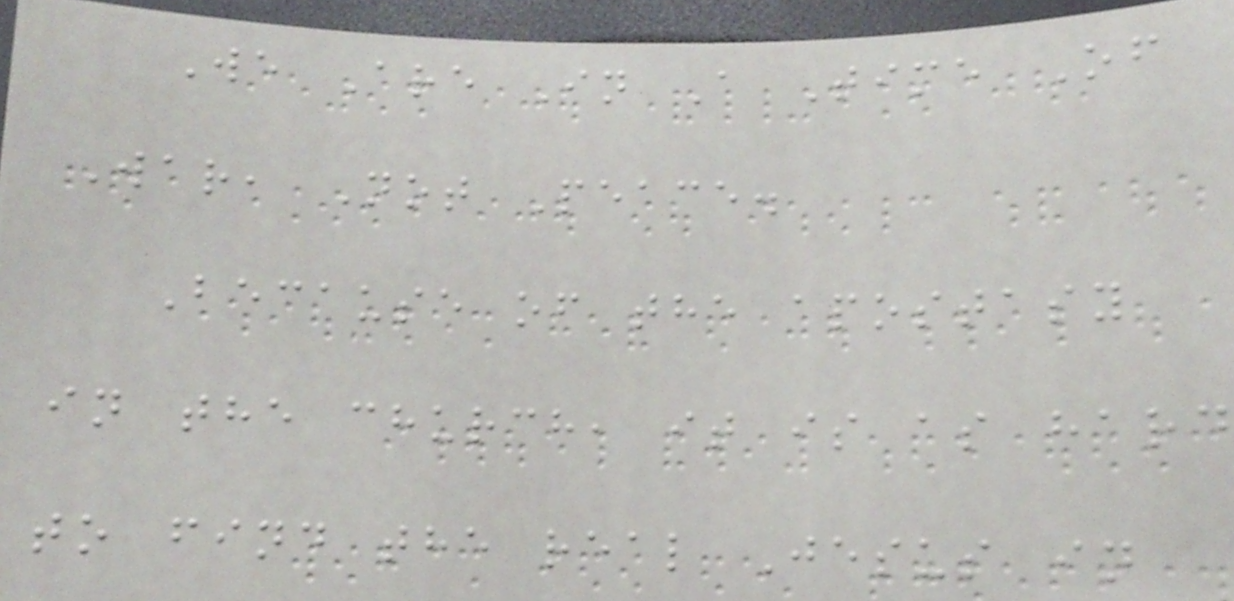We Are In A Time Of
War, Not Peace.
Because of the apostasy
in the church, it is as hard
to find the real Jesus in
